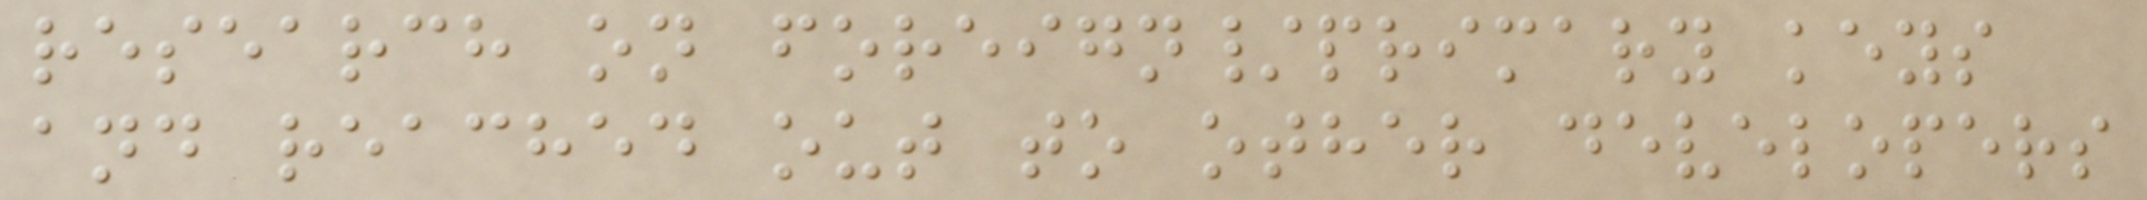research on foreign/primary keys
and reached out to other developers
